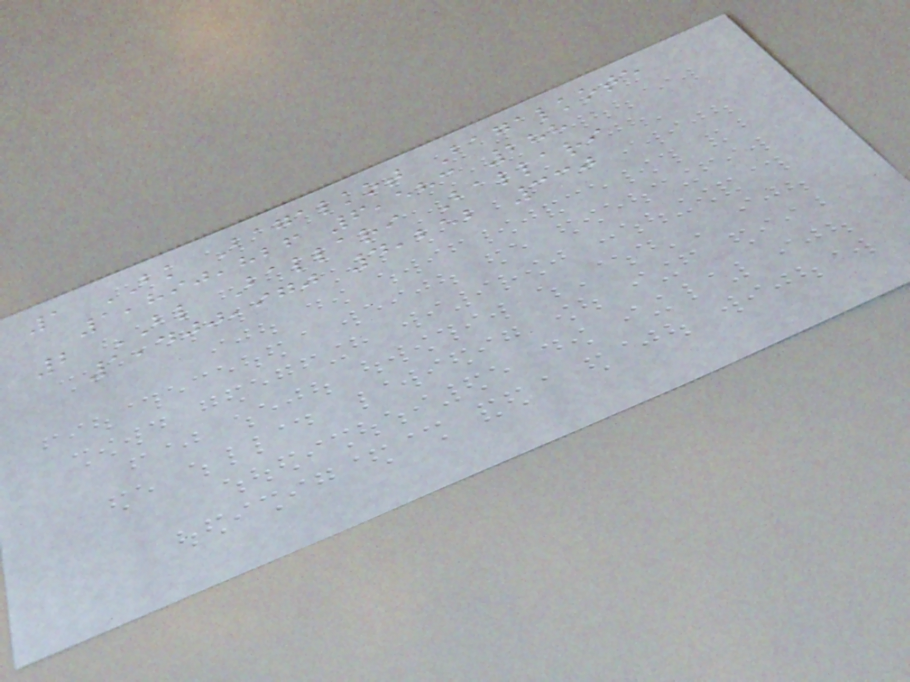1 BK Bagalkot Bagalkote
1,890,826 6,583 288
2 BL Ballari Ballari
1,400,970 4,252 330
